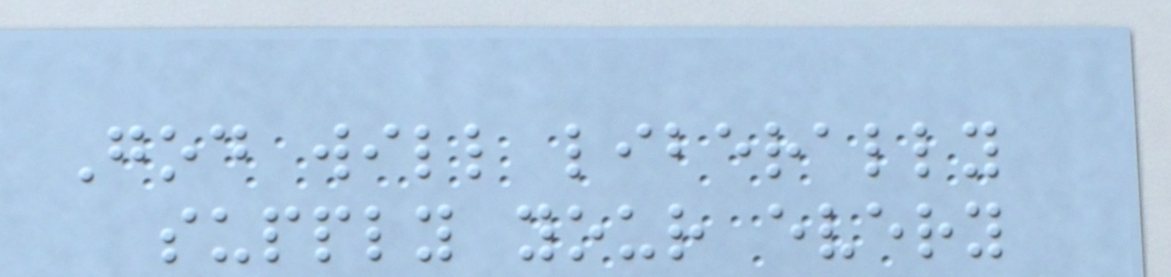God will liberally
supply your every
